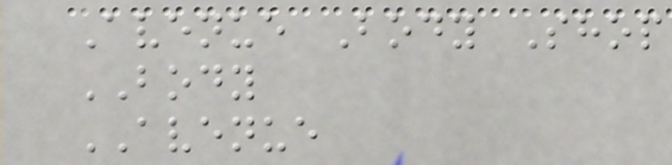Avenue Body Shop
BODY
AVENUE
